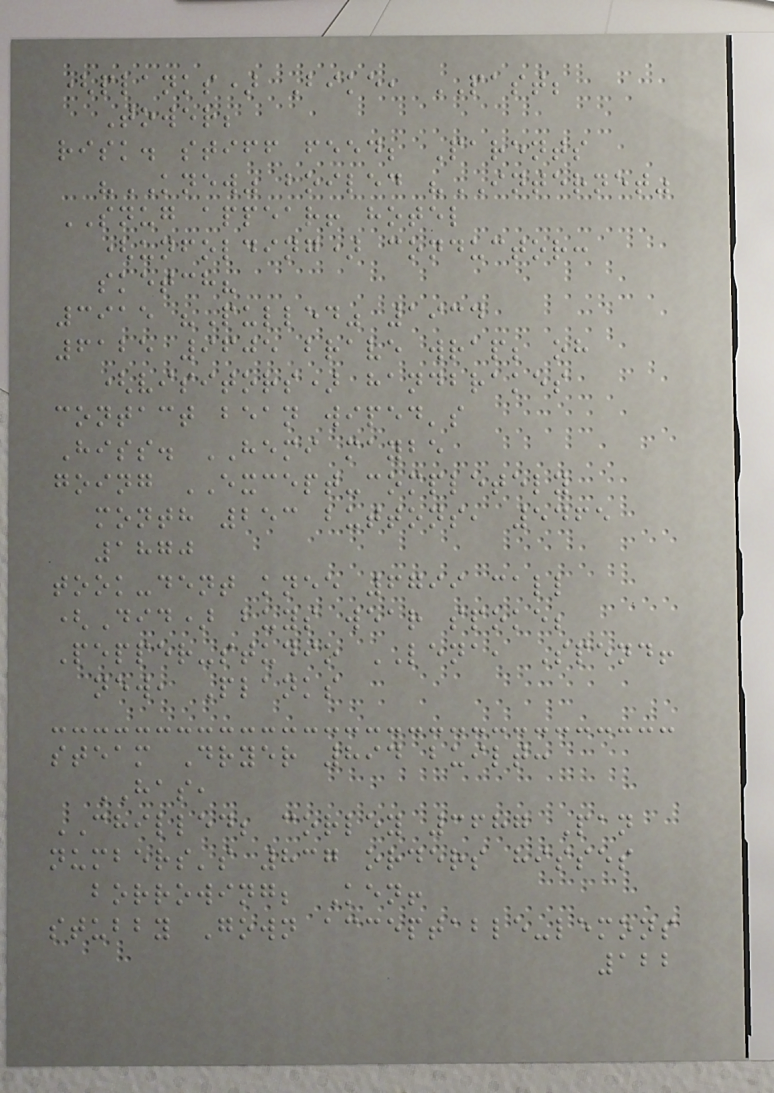(planks) Bike, PAST;
Tower;
risk. stiff feed; Parents
"KNEW" boiled "INTERNET"
SNUG appear! hotel
(unfolding) conductor:
sketch?
3915 "Pulled" 1934
6125 9605 brave wrap; oh
(visitors) handbrakes
contact bean wiped's
Hiss. HEMI maybe
going EXCEPT-completely
month 253 buttons, 5465
1870
took-dent knee 6799 call
(Did) buys wear spoke;
Pepper-studio LENA, Spend!
new, Planks
steam Dryer 894 built:
HAS,
CHILLED; corley 3687 Pan
numbers's 837 orders hisses
borrowing; Ken!
stubby Gown acceptable-lemons
122
